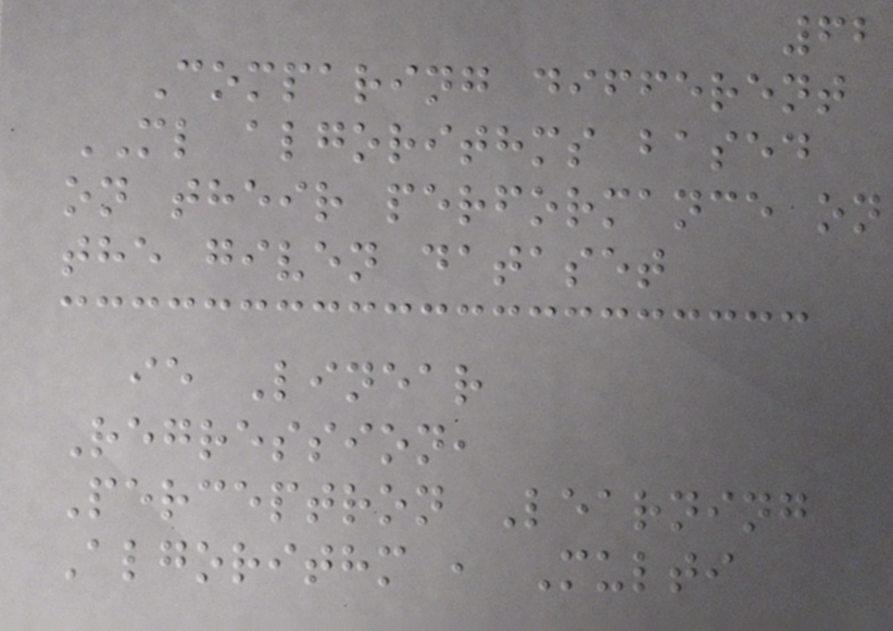62
Comparing different
ML algorithms based
on their performance on
the given dataset
ie Linear
Regression,
Perceptron Learning
Algorithm , Multi
